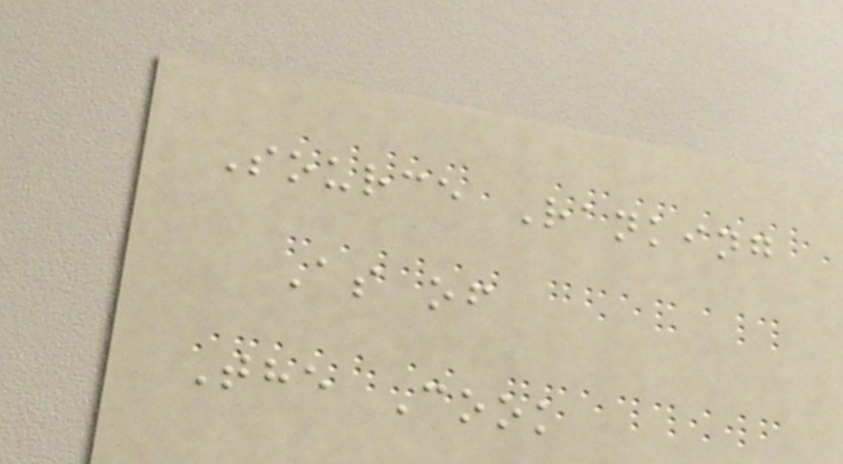Source Ranking
As of
The Cook
